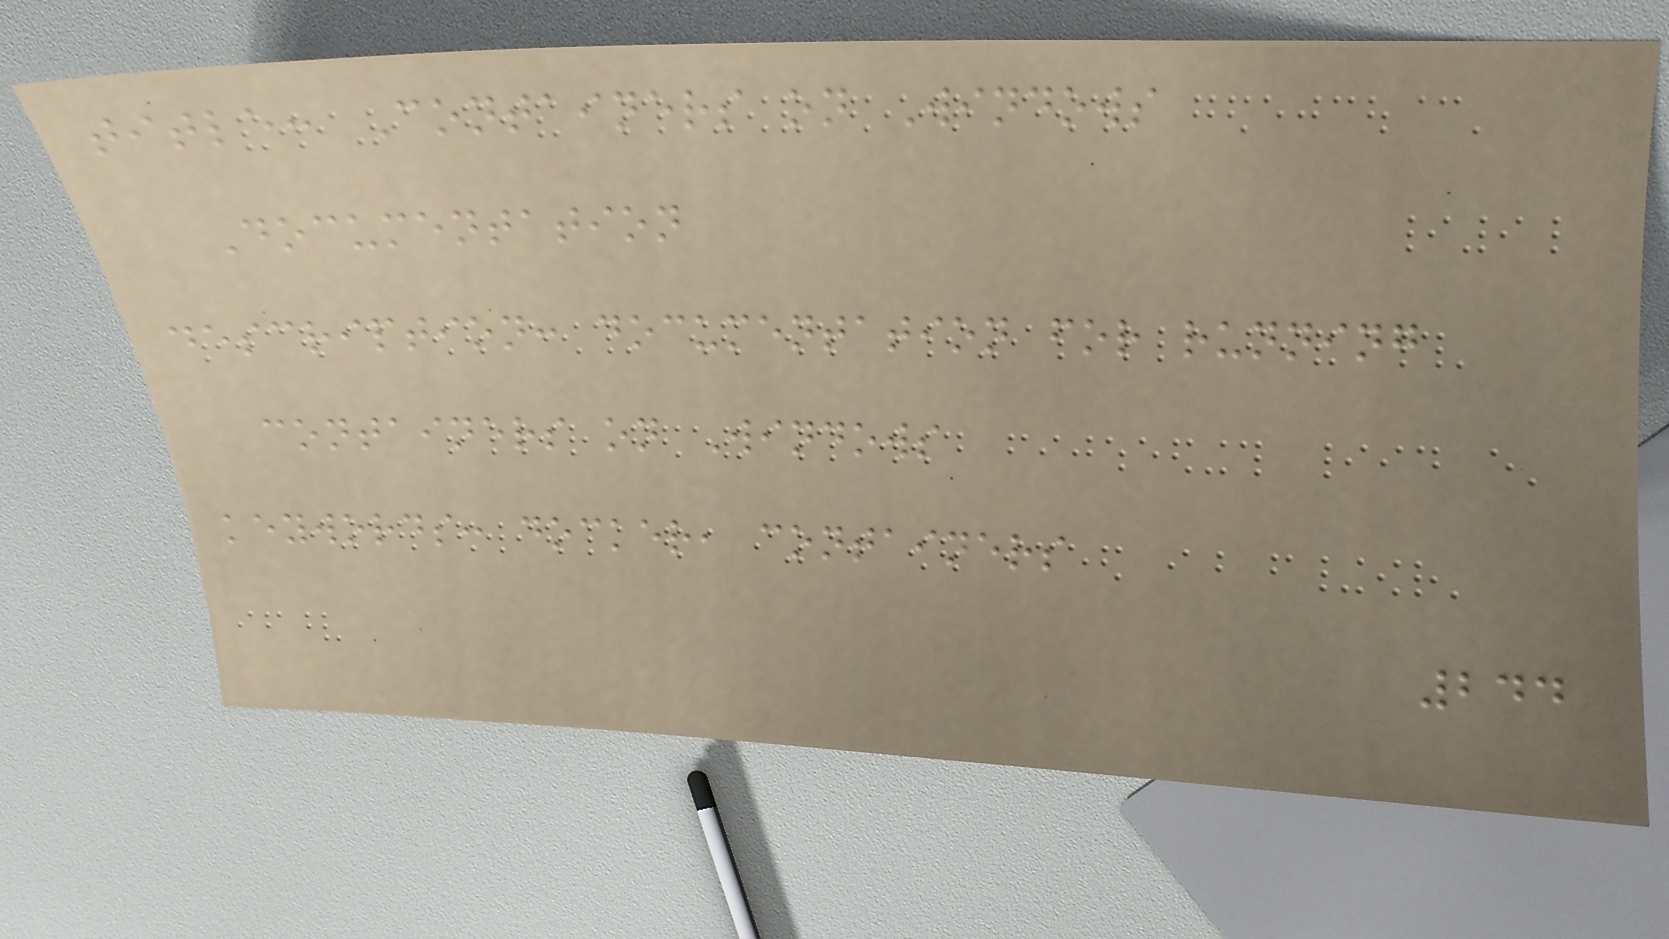title: Containers on Windows
Documentation
description: documentation for running
containers on Windows
keywords: docker, containers
244
